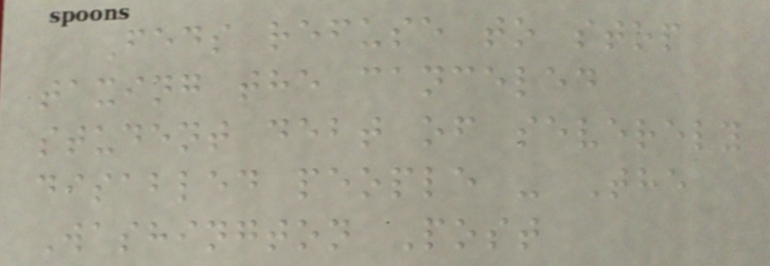Feds refuse to stop
taxing the canceled
student debt of severely
disabled people - The
Washington Post
